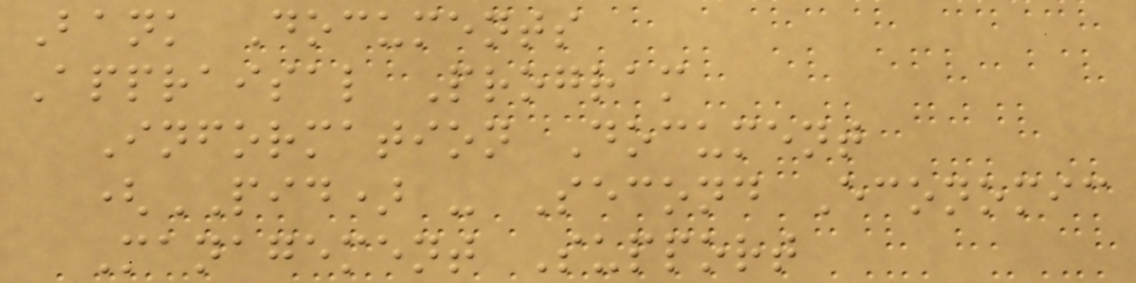Bank Documents
Appraisal Program
Information Document
(PID) - Second Economic
Management Support
